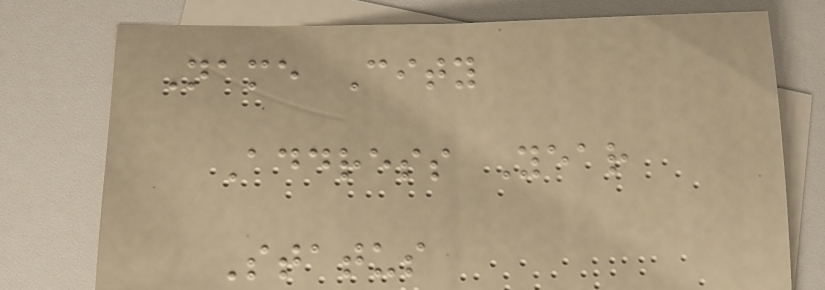Name City
Address Year
Status
